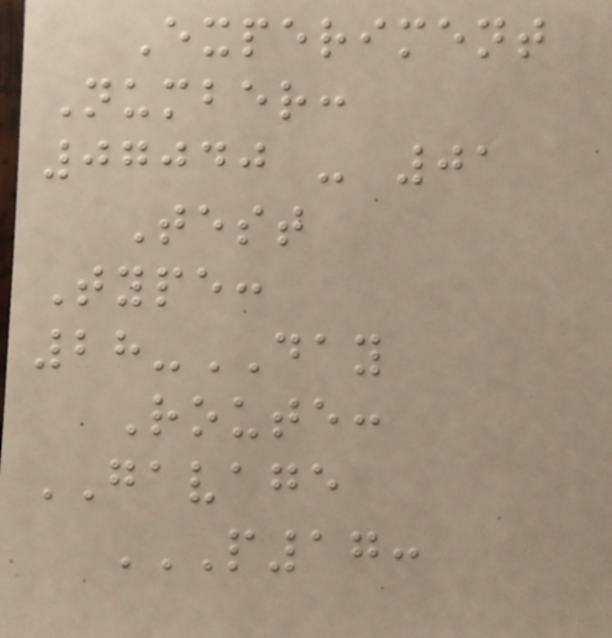Experiment
Number:
07040 - 01
Test
Type:
28-DAY
Route:
GAVAGE
P17:
